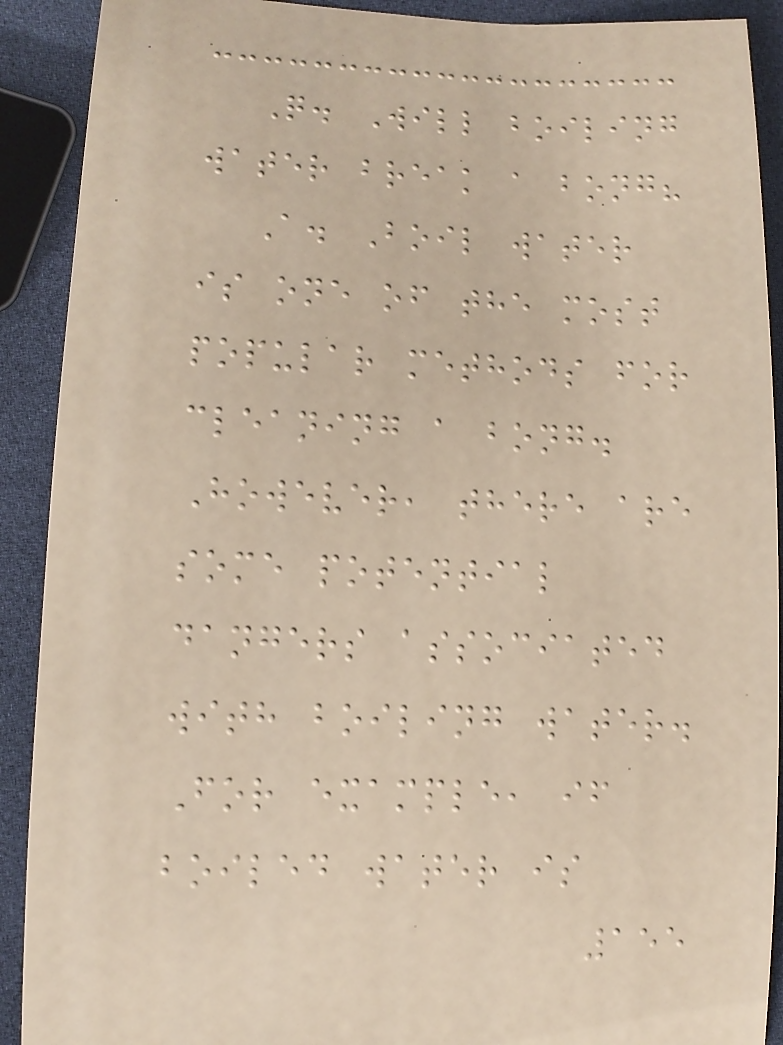Q. Will boiling
water break a bong?
A. Boil water
is one of the most
popular methods for
cleaning a bong.
However, there are
some potential
dangers associated
with boiling water.
For example, if
boiled water is
155
